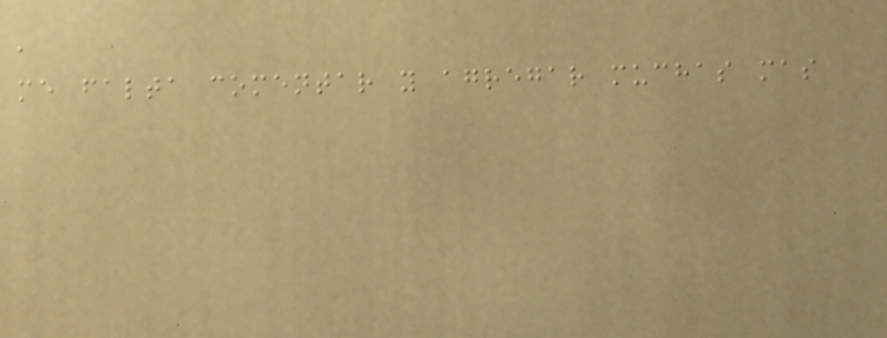a
me falta comentar y agregar muchas mas
